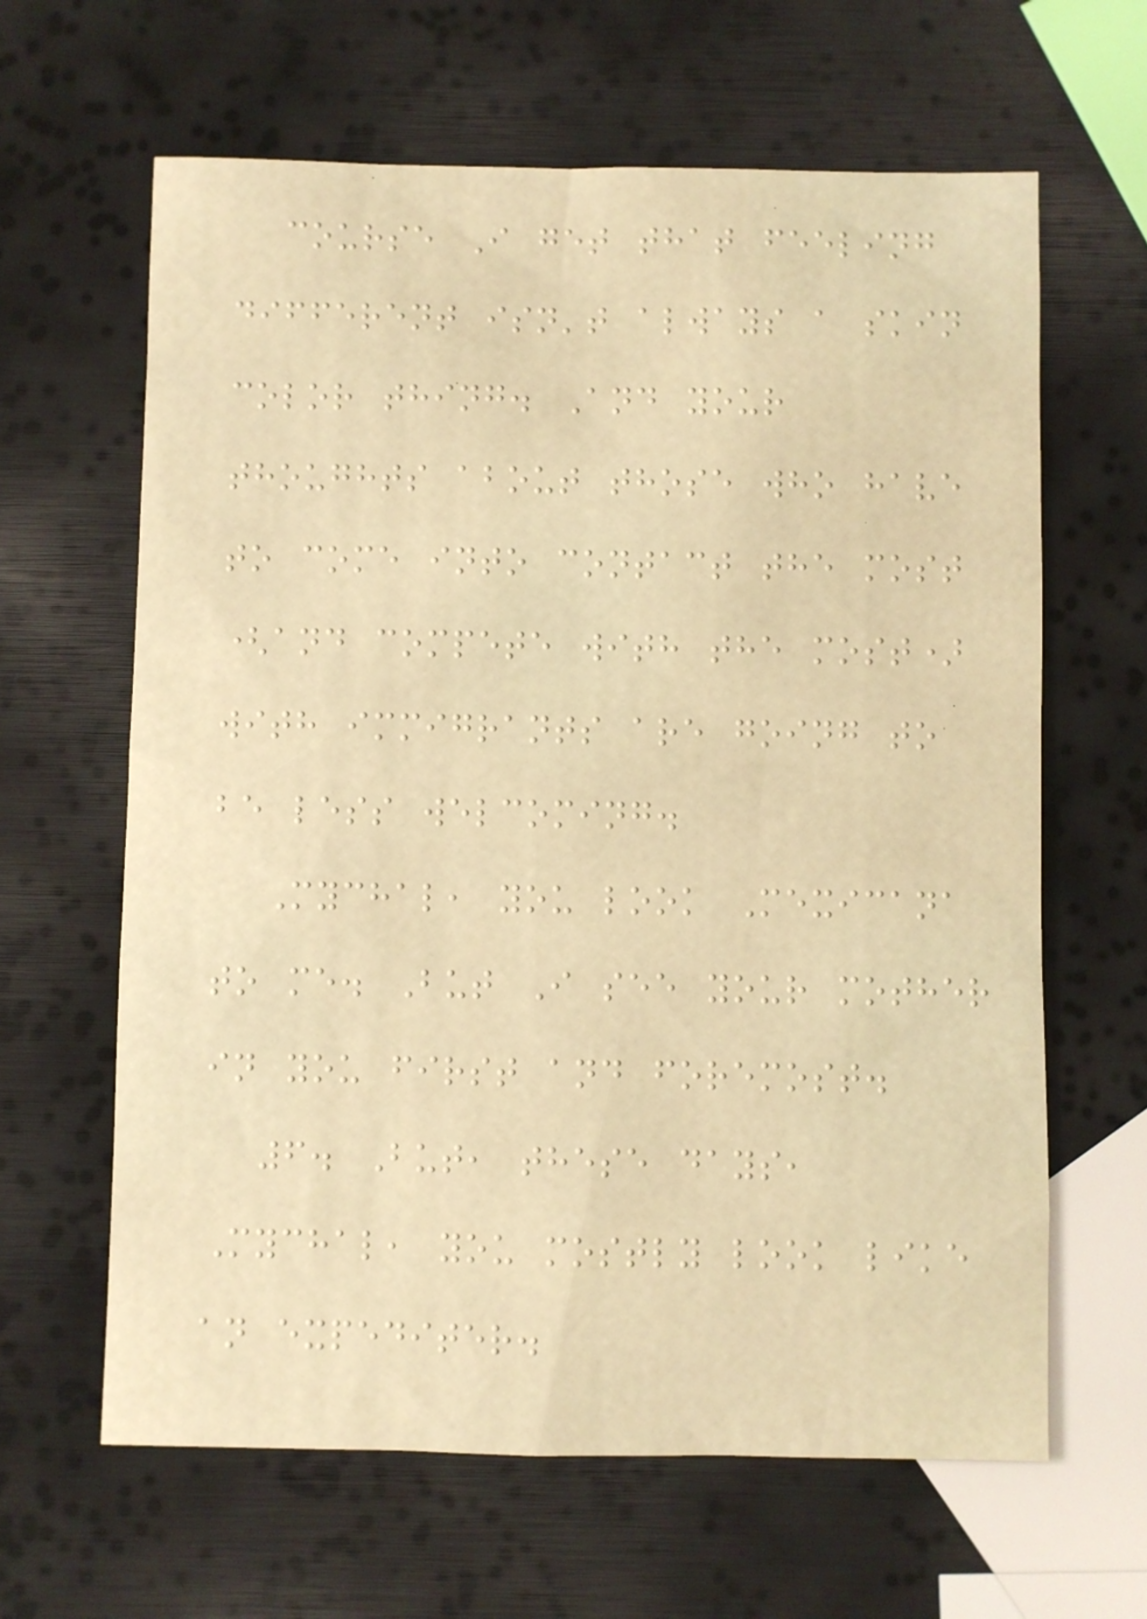course I get that feeling
different isn't always a skin
color thing. And your
thoughts about those who have
to come into contact the most
(and compete with the most)
with immigrants are going to
be less welcoming.
Mychal, you look Mexicana
to me. But I see your mother
in you first and foremost.
6. But, these days,
Mychal, you mostly look like
an expediter.
